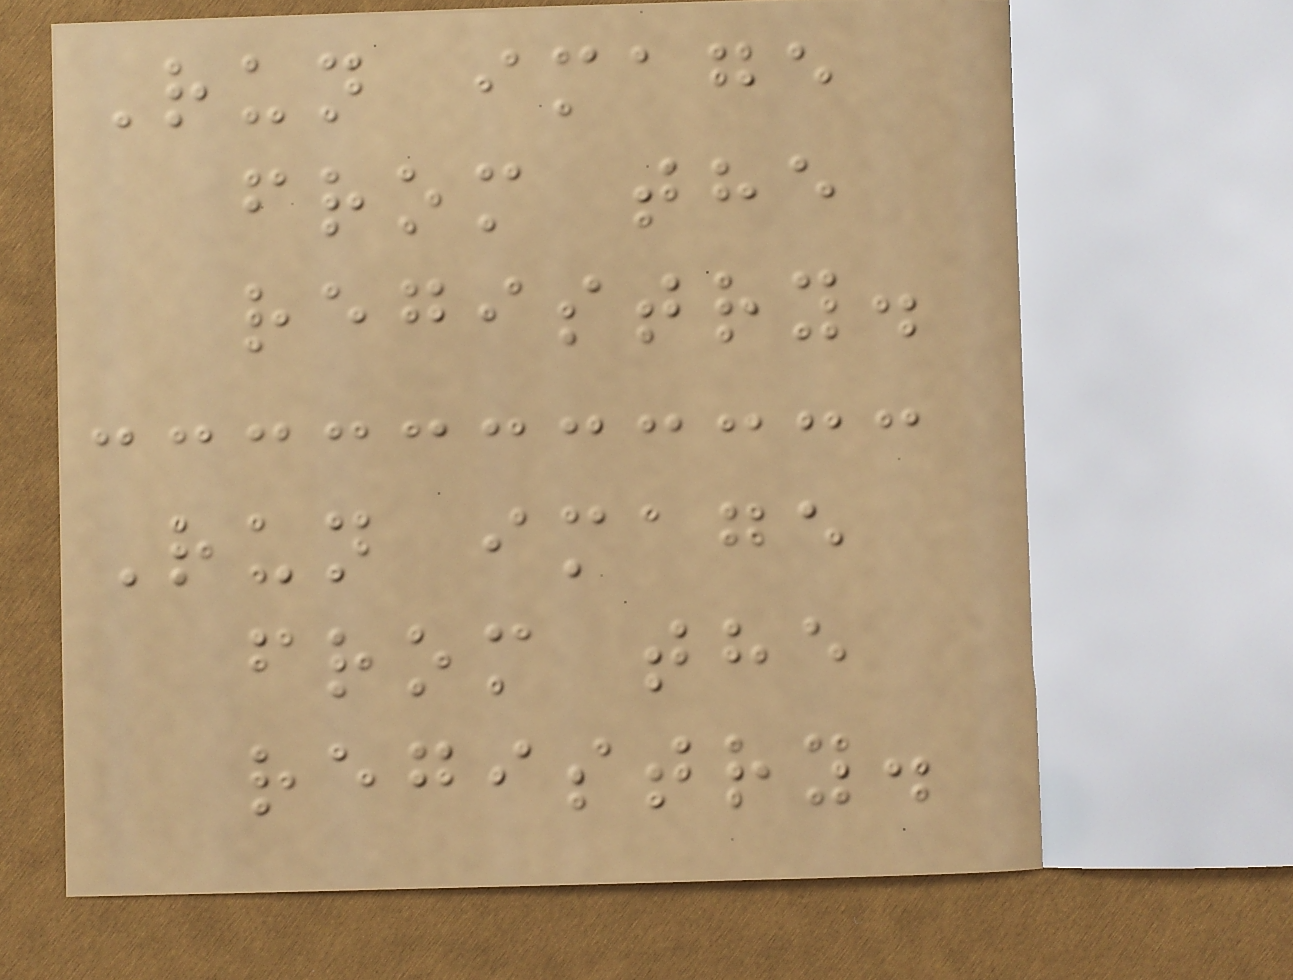Run image
from the
registry.
Run image
from the
registry.
